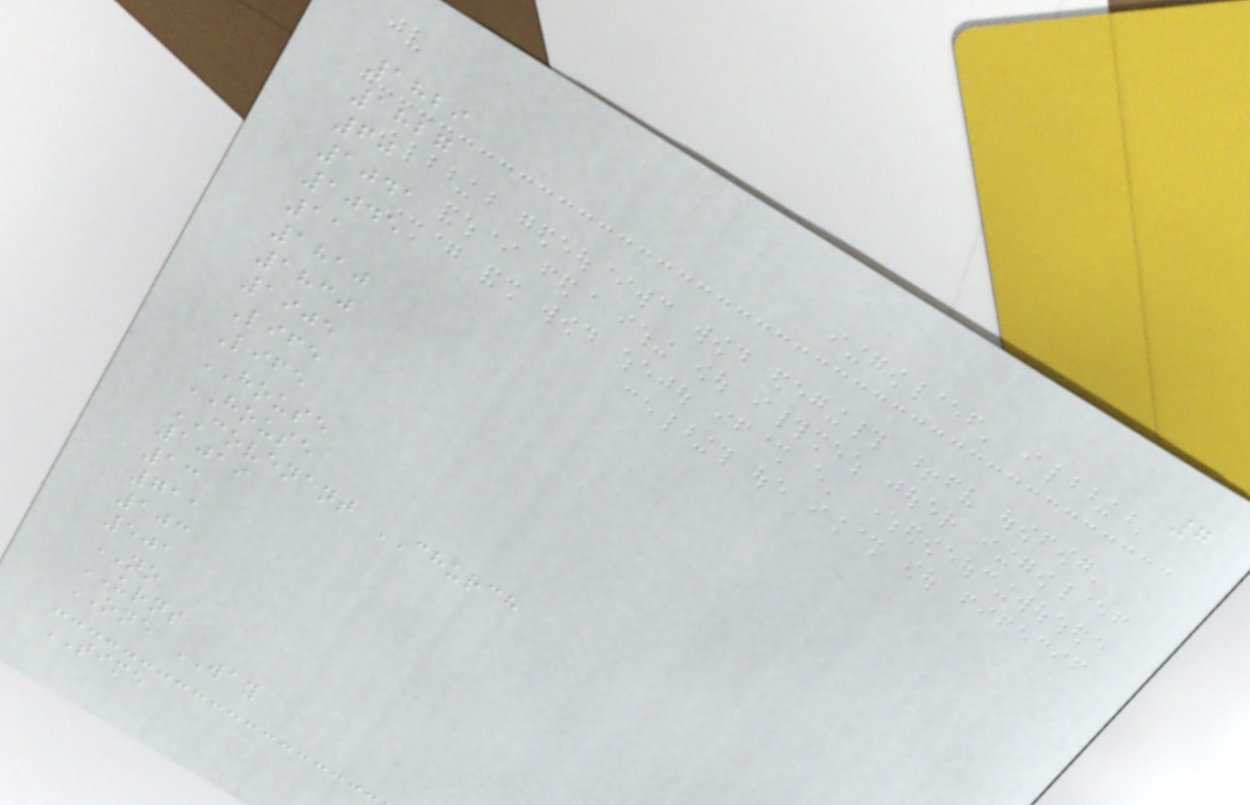7
1829
1827
60
1041
1045
11
1810
1830
1905
Life
Life
HOUSE
HOUSE
COVENANT CHURCH
1019
13
711
103
501
NO
URNS
ONE WAY
TIME
